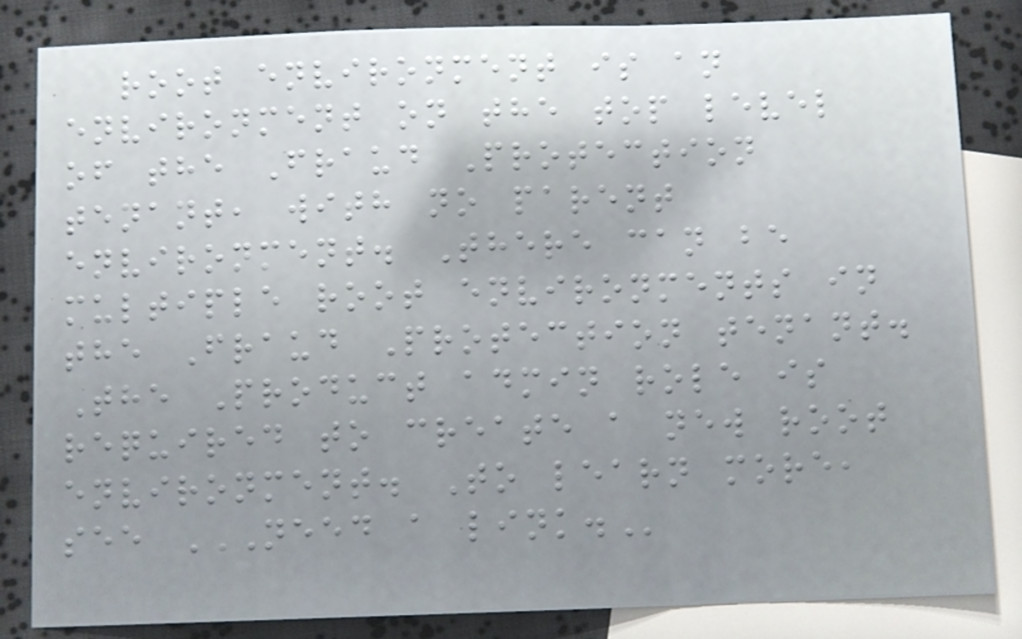root environment is an
environment on the top level
of the Fraud Protection
tenant, with no parent
environment. There can be
multiple root environments in
the Fraud Protection tenant.
The Product admin role is
required to create a new root
environment. To learn more,
see NEED A LINK.
